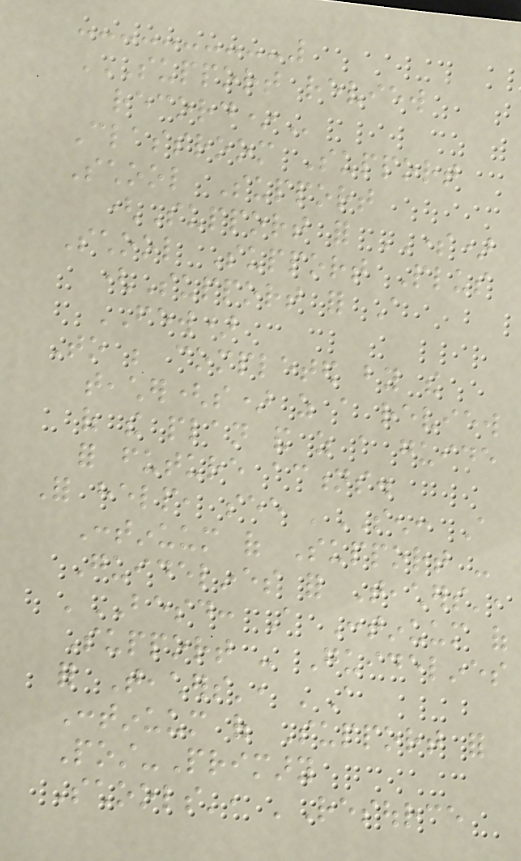SUPPORT REVIEW
RECORD*
Classroom Support
School Support
(Support for SOME)
School Support Plus
(Support for A
FEW)
To be completed by the
teacher(s) as a review
of the plan and as a guide
for future actions.
For help, see 'SEN: A
Continuum of Support -
Guidelines for Teachers',
'BESD: A Continuum of
Support - Guidelines
for Teachers', 'A
Continuum of Support for
Post-Primary
Schools', 'Resource
